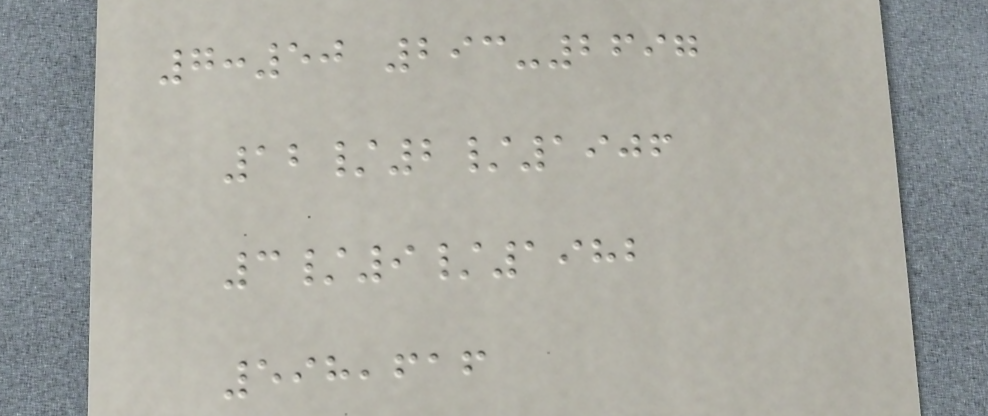7:50 293-2697
12/2/1906
3/9/1982
598,616
